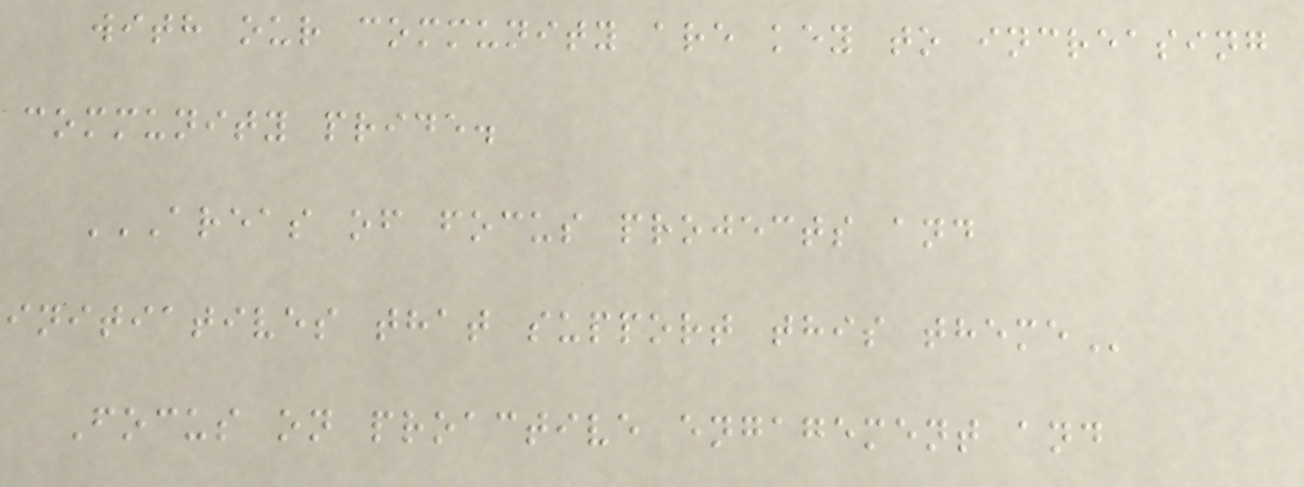with our community are key to increasing
community pride.
AREAS OF FOCUS PROJECTS AND
INITIATIVES THAT SUPPORT THIS THEME
Focus on proactive engagement and
